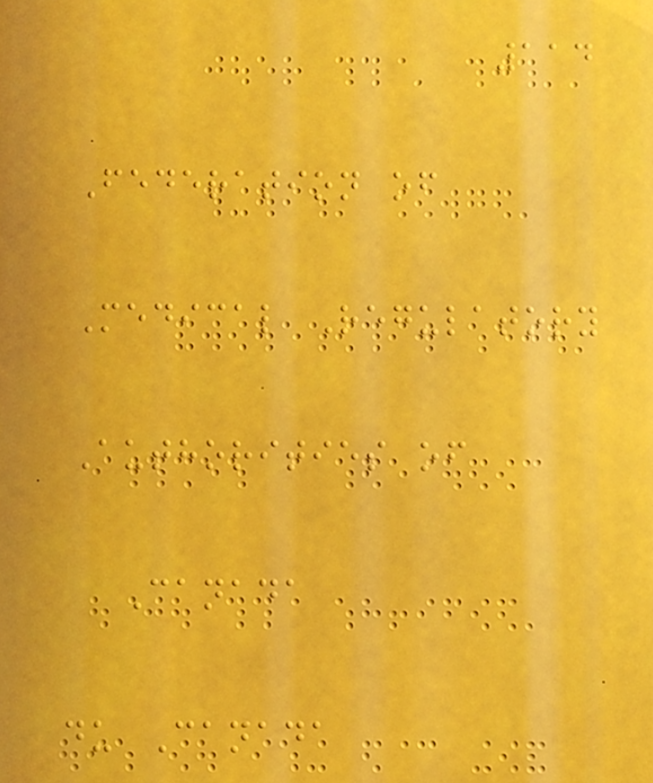114
Federation of
Medical Regulatory
Authorities of
Canada
du Canada
